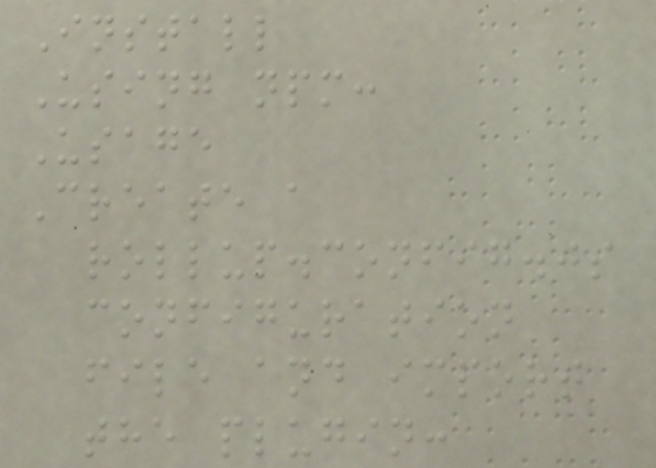Install
Using npm:
Usage
Create a
rollup.config.js
configuration
file and import
the plugin:
